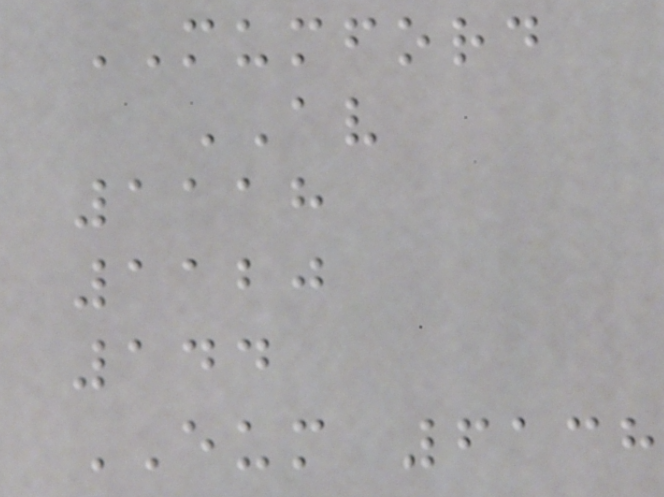MUMFORD
AV
1118
1120
144
EUM 6138
